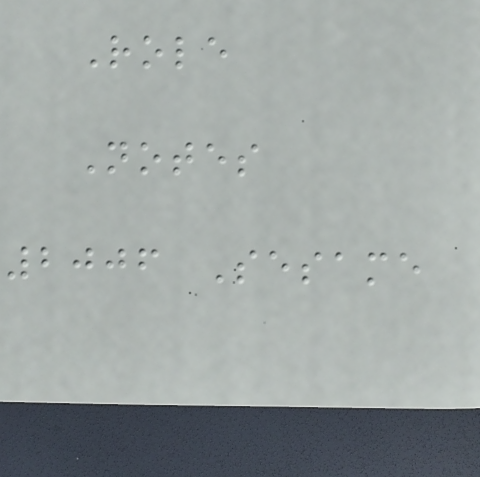Role
Notes
2006 Sesame
